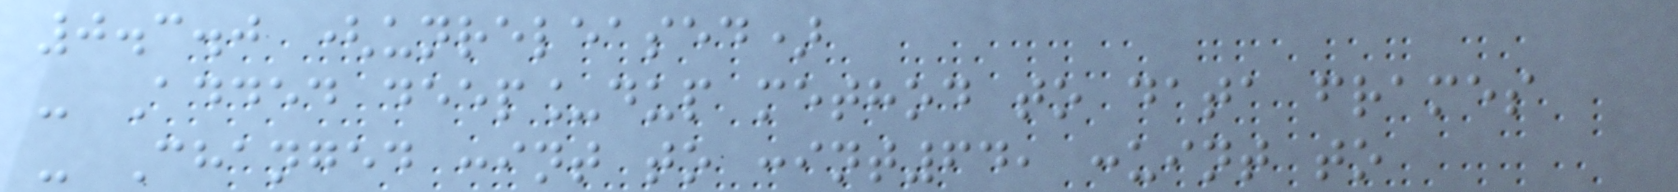0.3.0 (unreleased)
- Added deep_dup method to data frames
- Changed :int to :int64, :uint to
